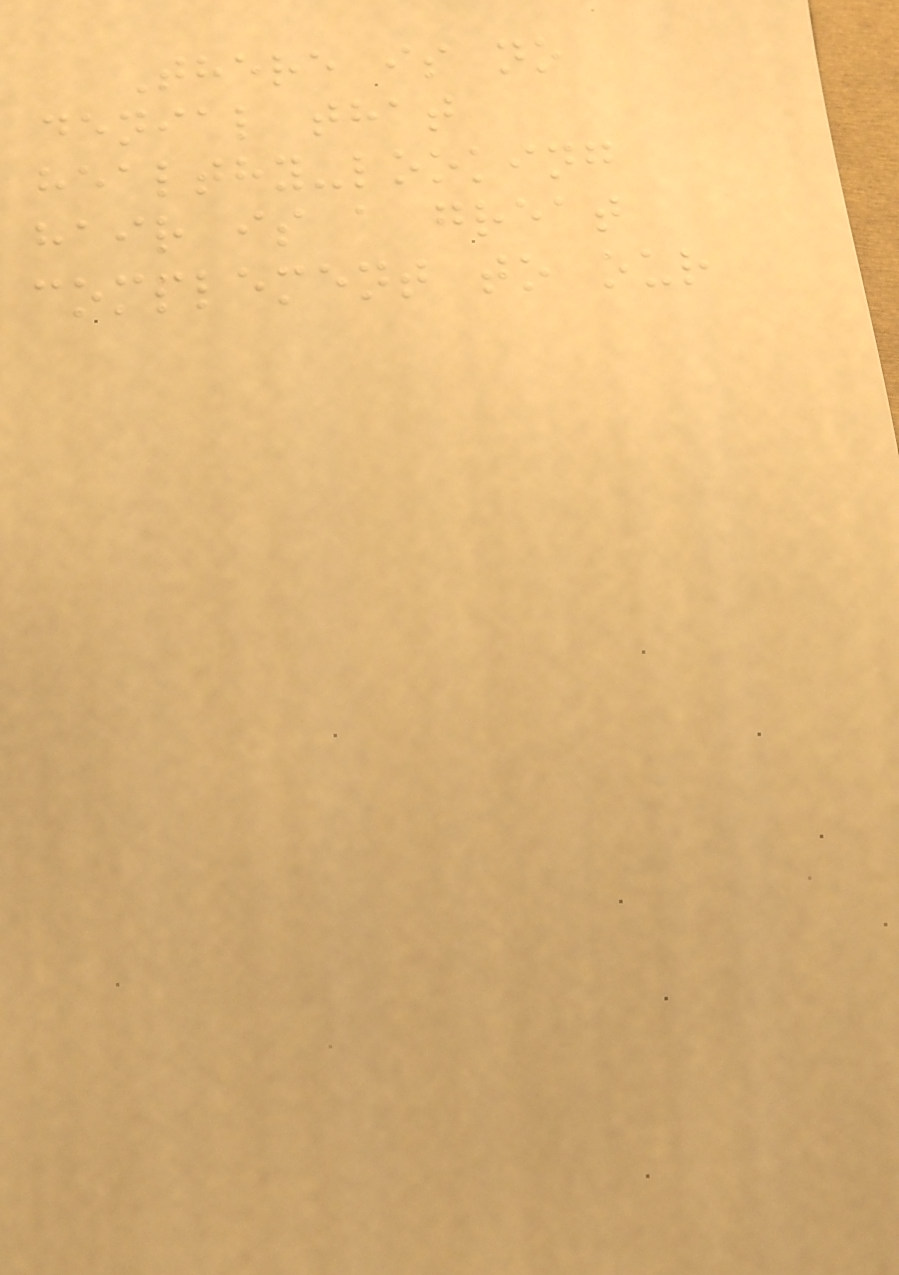There is no
denial that
healthy-looking
hair is a great
complement to our
